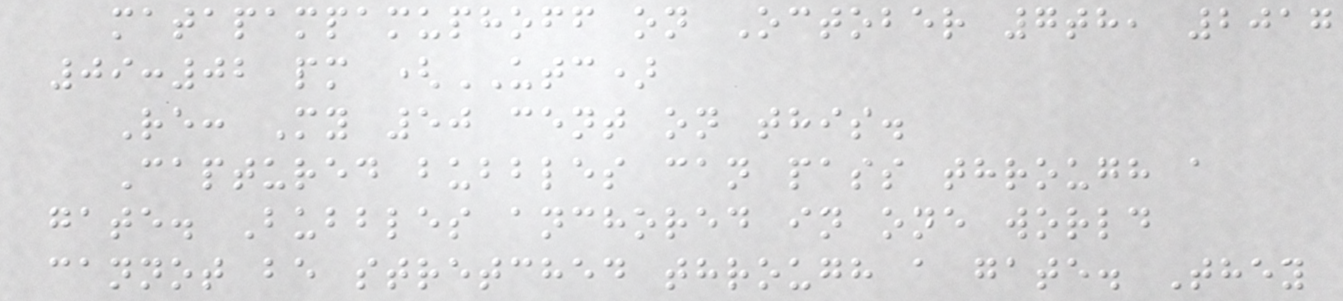matapampamuphoff on October 7th, 2017
09:02 pm (UTC)
Re: My 50 cent on this.
Captured bubbles can pass through a
gate. Bubbles anchored in one world
cannot be stretched through a gate. They
